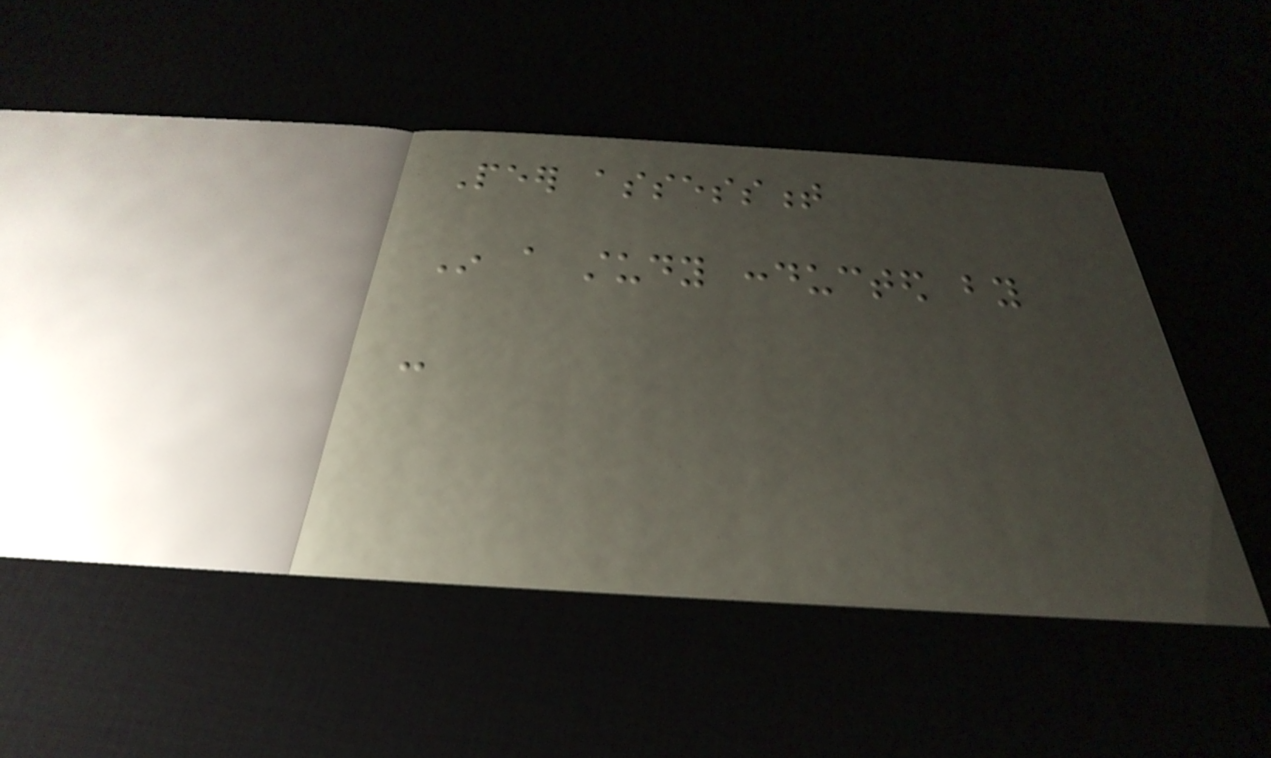Peer assessment
In a study conducted by
-
